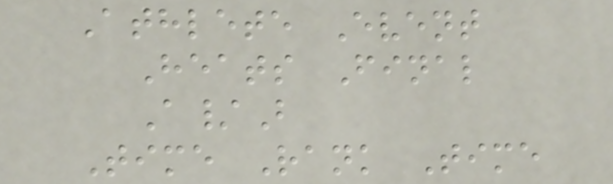Athlete Event
Heats Final
A/B
Time Rank Time
